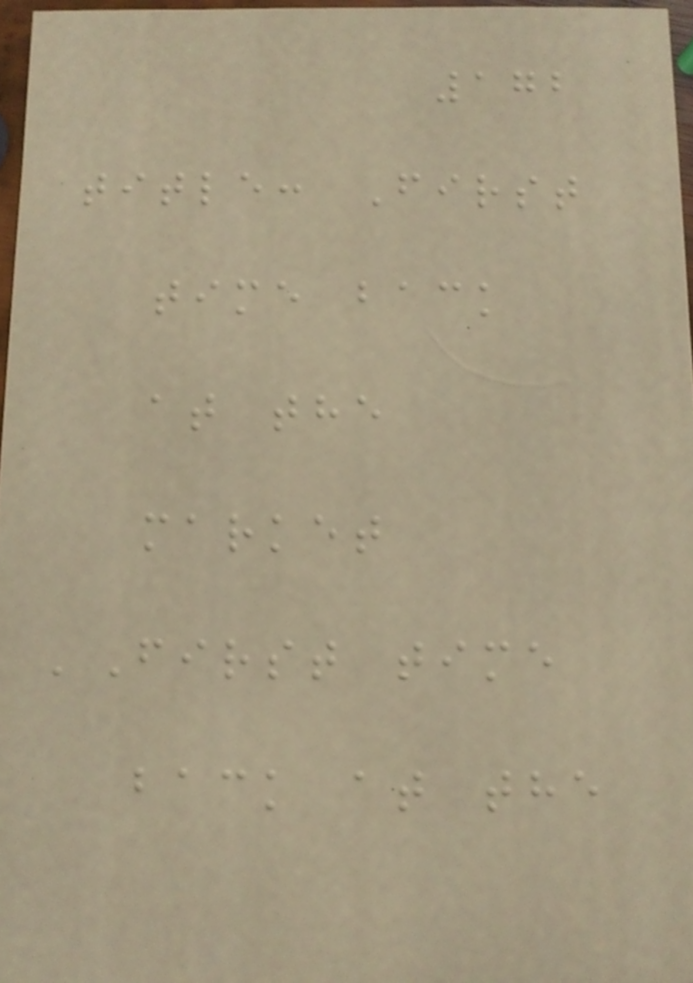172
title: First
time back
at the
market
'First time
back at the
